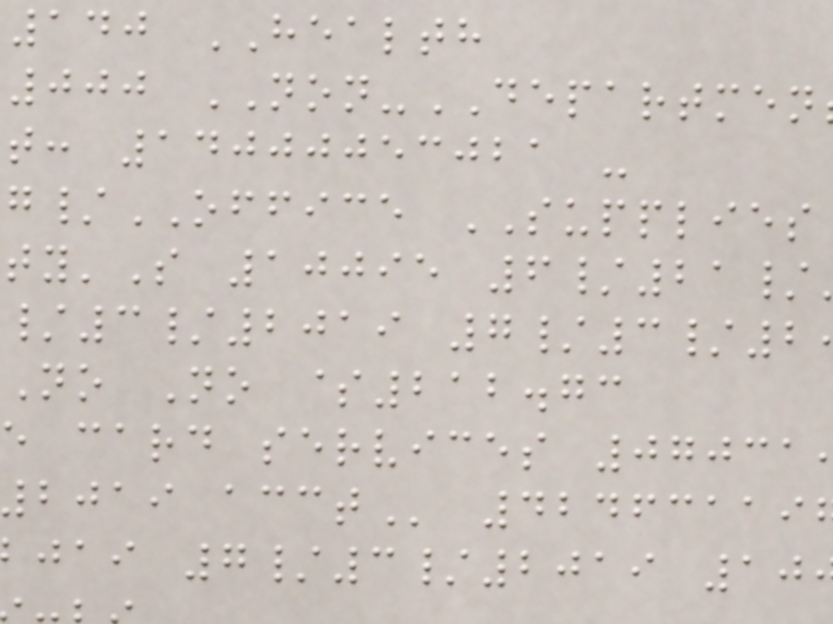140 HEALTH
000 NON-DEPARTMEN
t: 14000053021 -
/OFFICE SUPPLIES
'S 10095 6/21/
/3/2019 7/3/2
No No $212.73
e card services 07031
jai 7/3/2019 10
